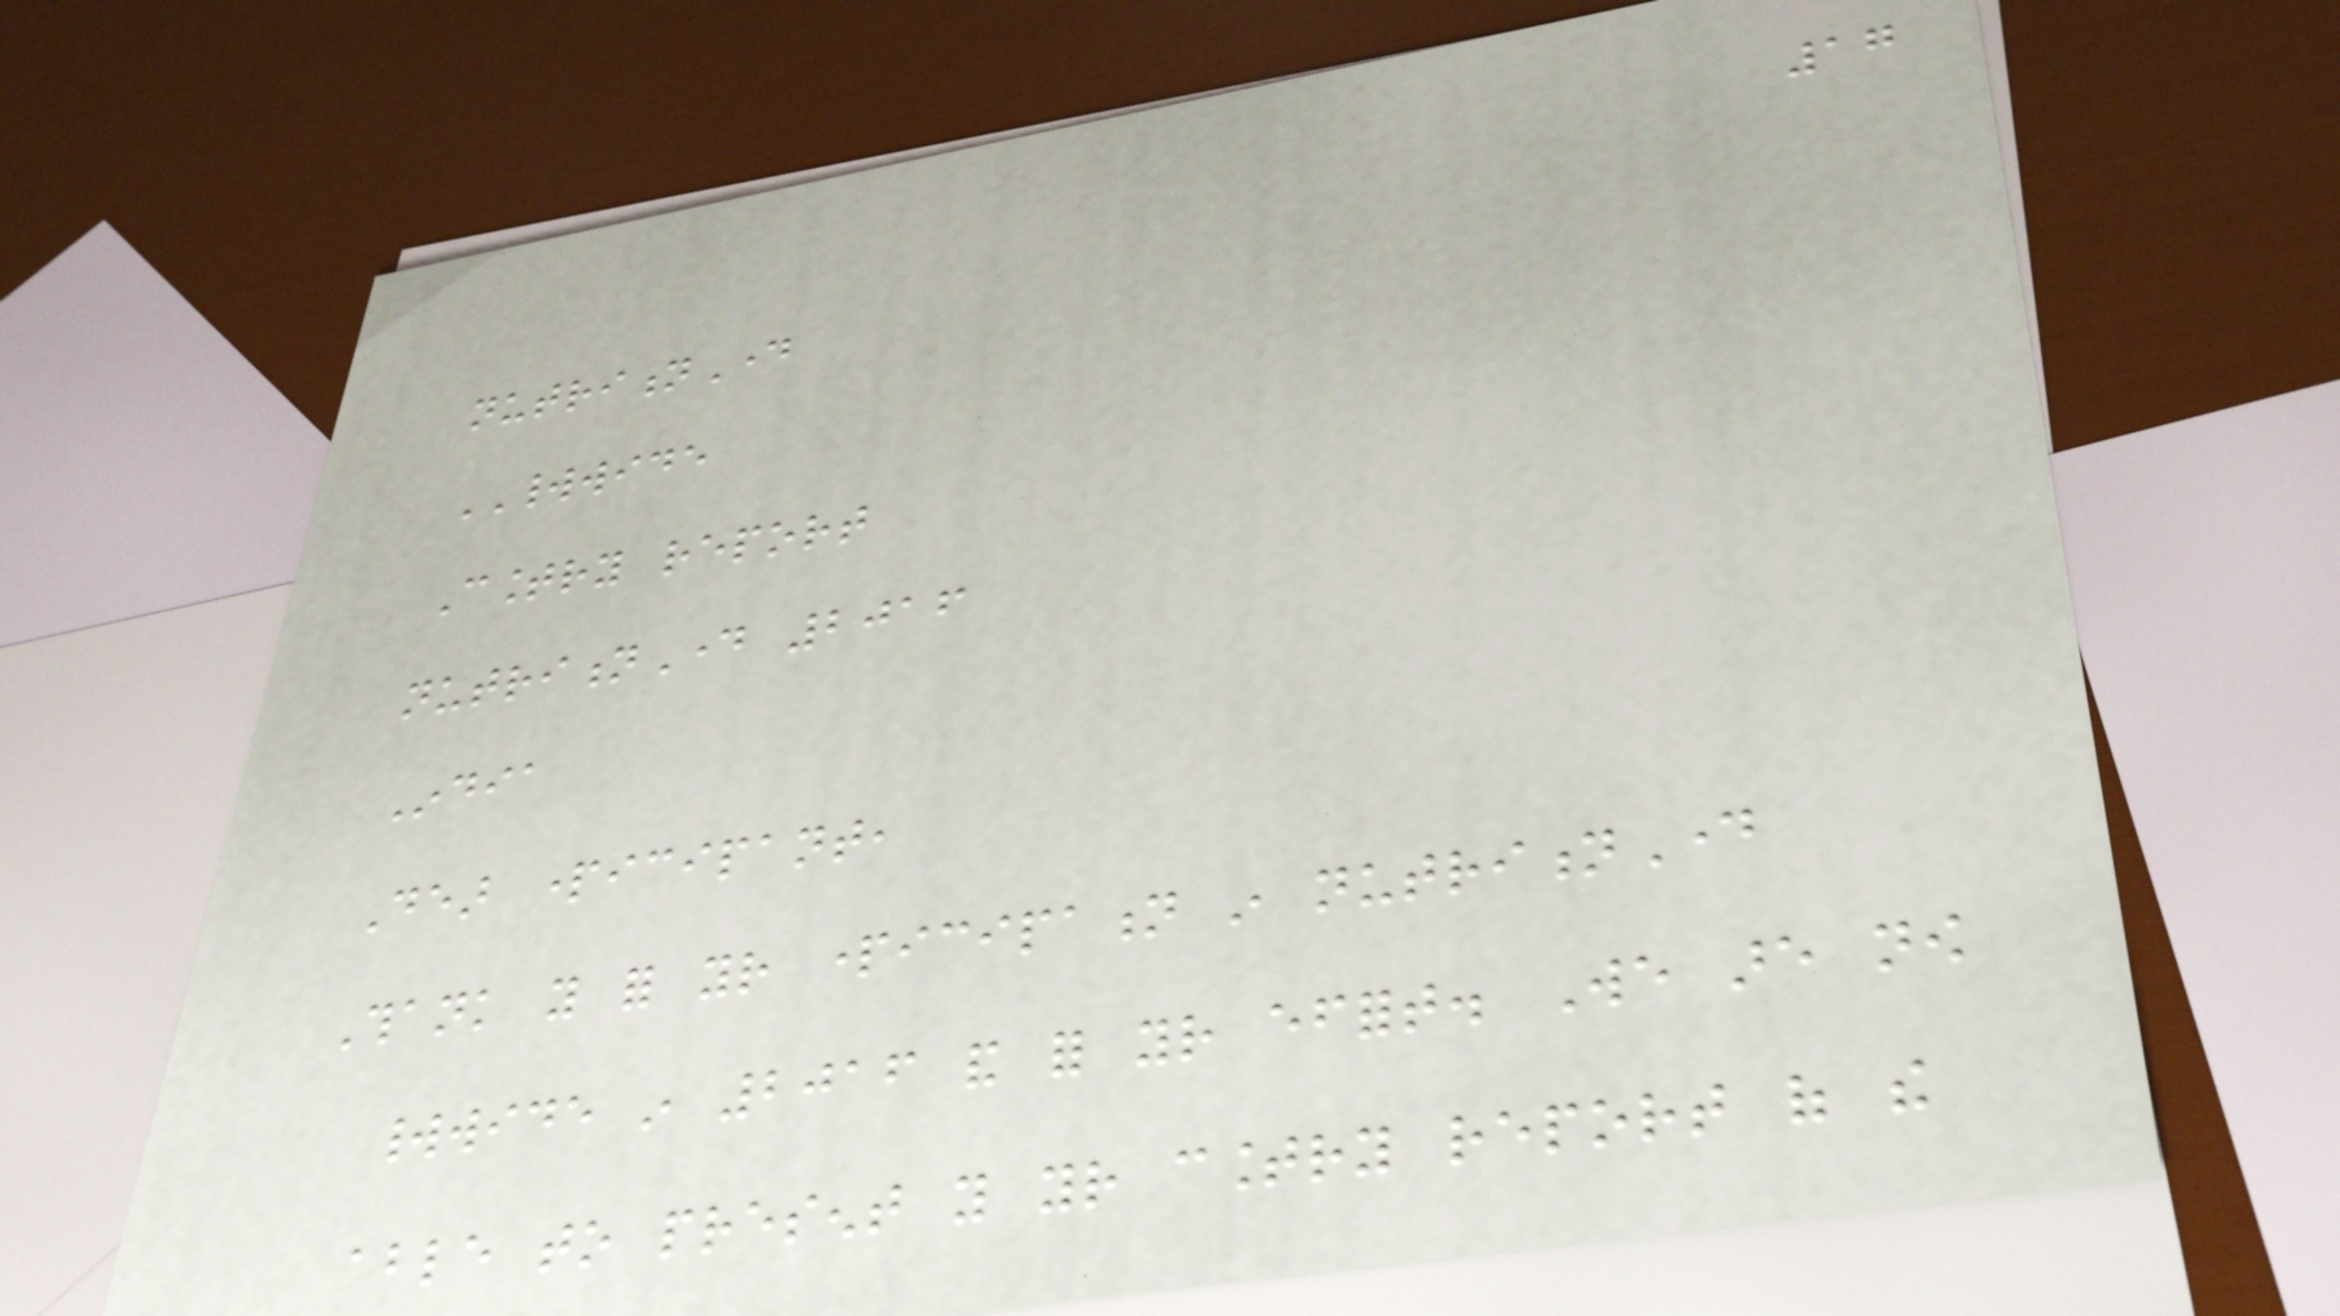17
nutritionDay
WORLDWIDE
Country report
nutritionDay 2016
India
Dear participant,
Thank you for your participation in nutritionDay
worldwide in 2016 and for your effort. We are now
able to present you your country report of the
